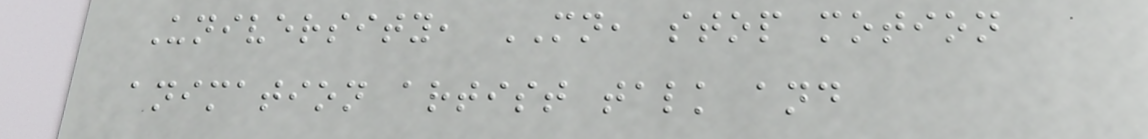University, MN, stop motion
animation artist talk and
